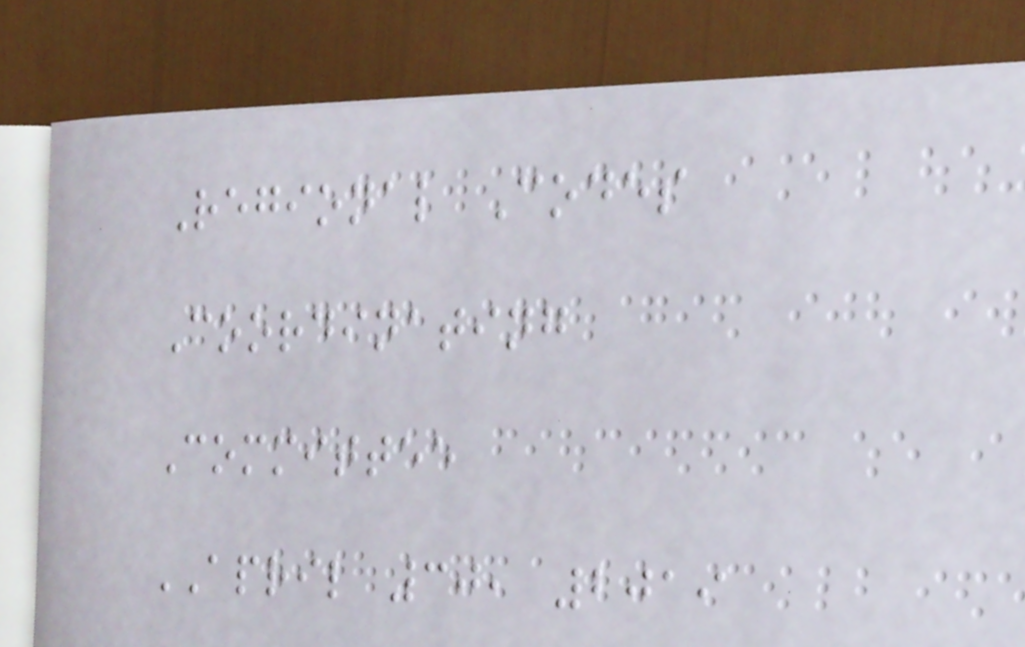Regional Codes
Coordinating
Committee
APRIL 30, 2019
